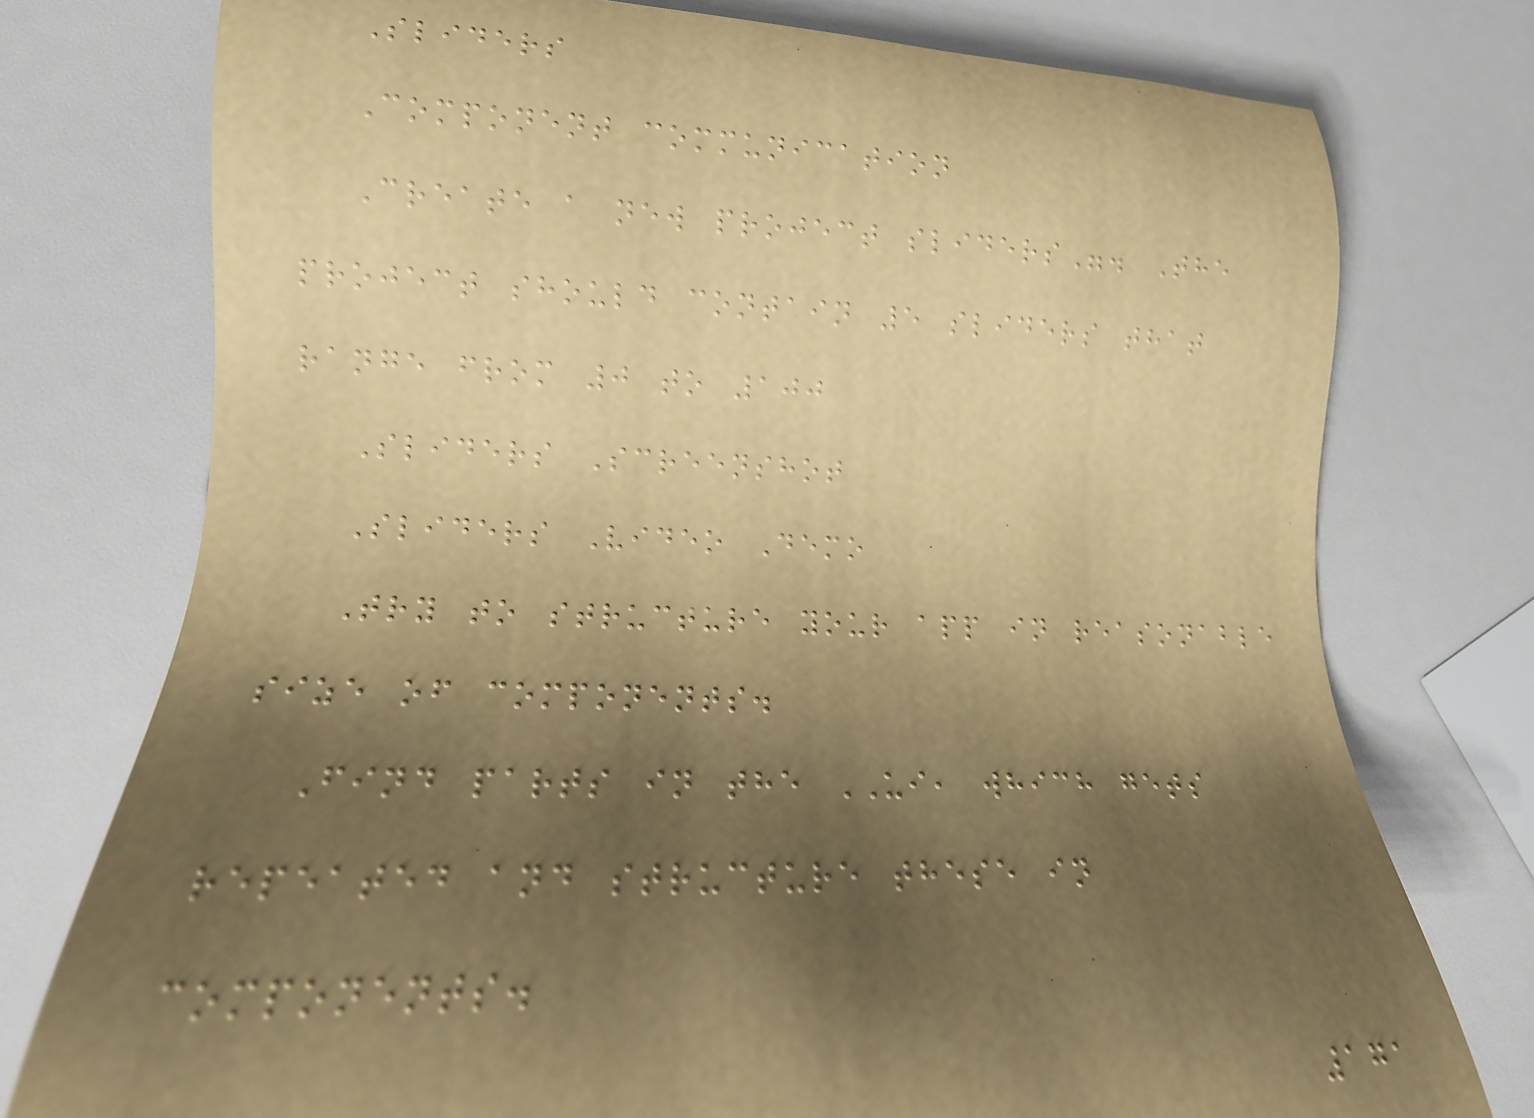Sliders
Component communication
Create a new project sliders". The
project should contain 5 sliders that
range from 0 to 100
Sliders Screenshot
Sliders Video Demo
Try to structure your app in reasonable
size of components.
Find parts in the UI, which gets
repeated and structure these in
components.
171
